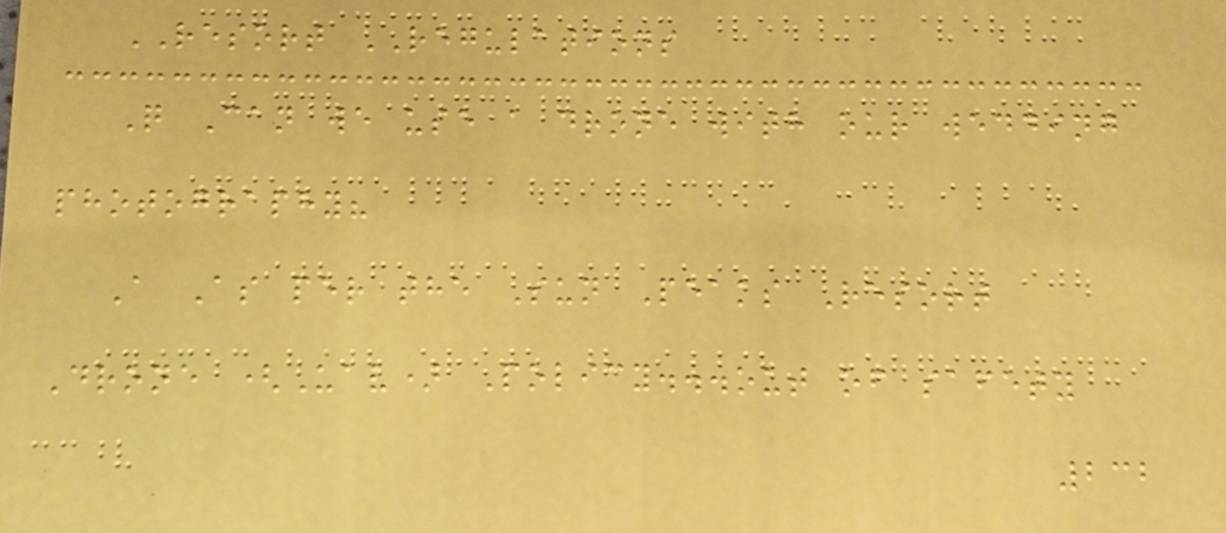RESORT REGULATIONS
Q Can we use a drone with our wedding
photography?
A As per the Sun Peaks Resort
Drone (Uav) Policy...out of safety
232
